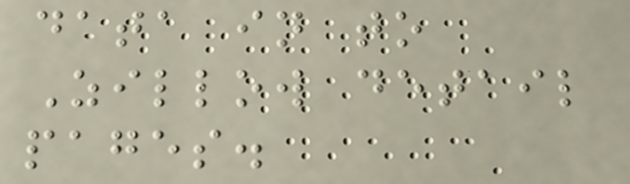data in to
Zillow detail
pages.
